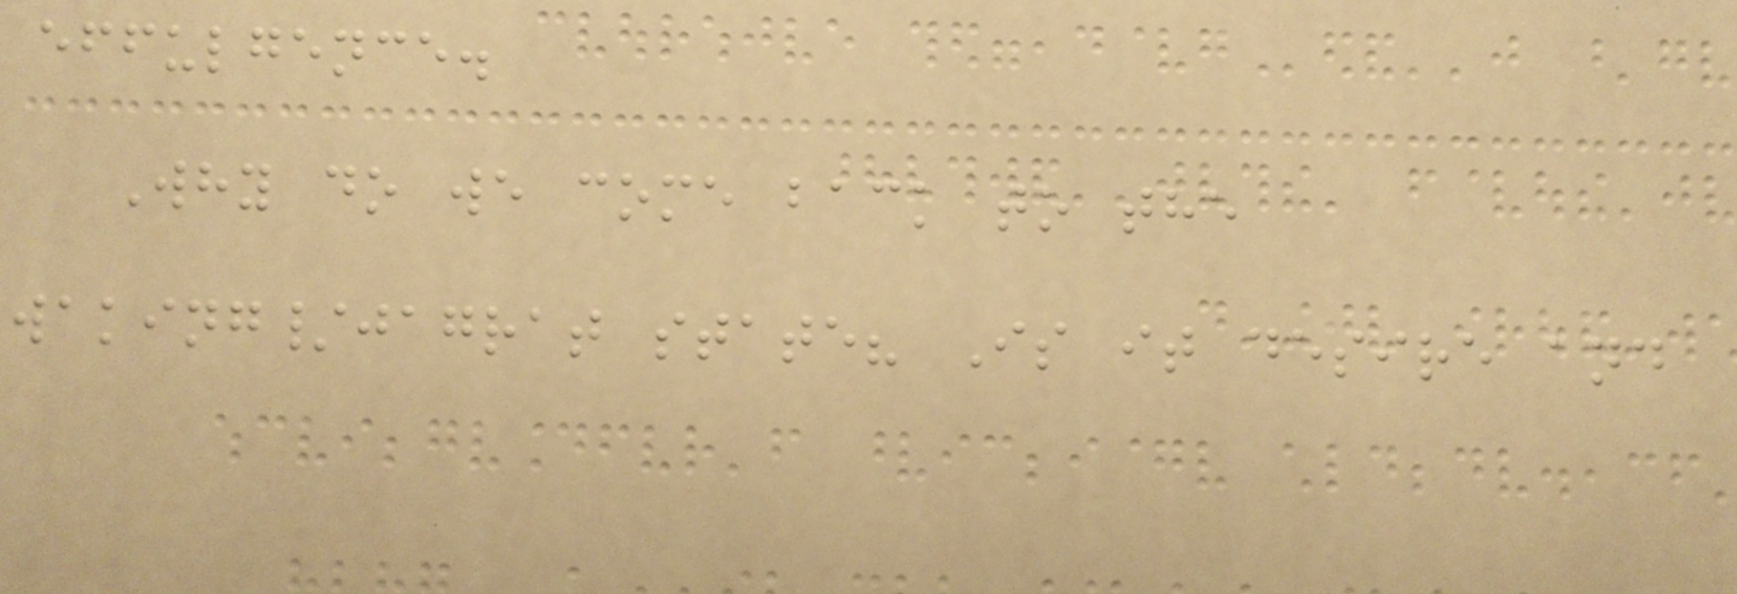effulgence.
Why do we come back to the
waking/jagrat state? Is it desire and
